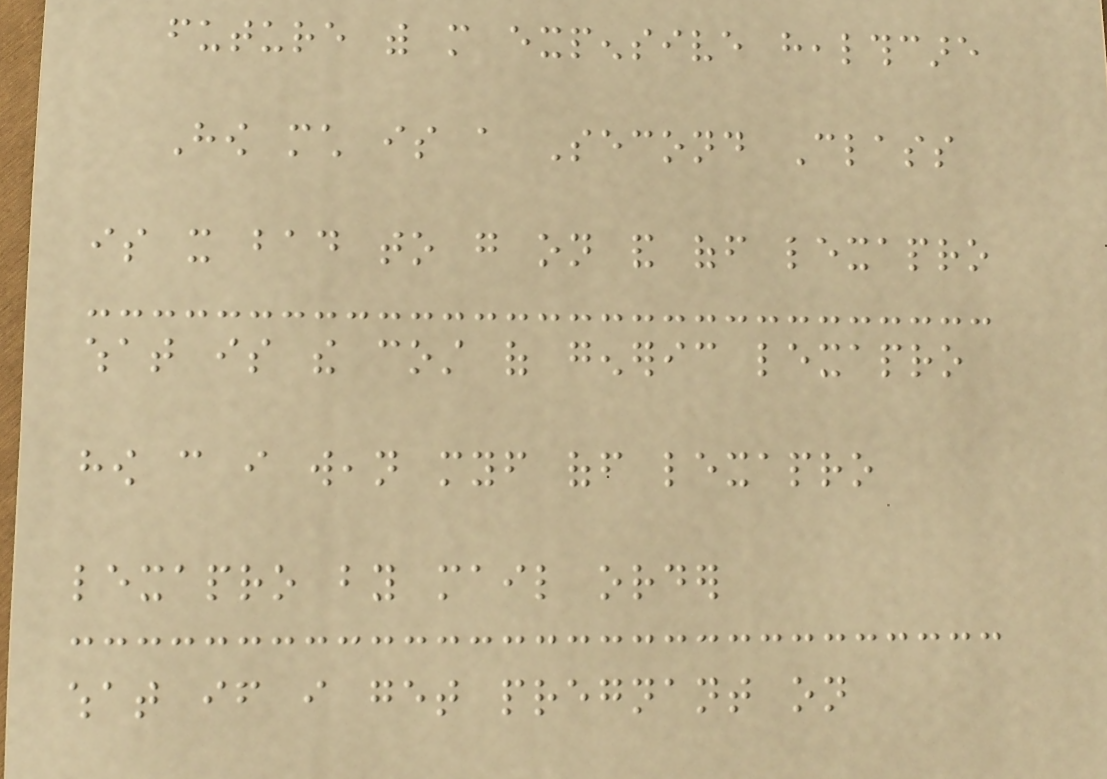future with more expensive healthcare
How much is a Second Class
is it bad to go on and off lexapro
what is the cost of generic lexapro
how can i wean myself off lexapro
lexapro by mail order
what if i get pregnant on
